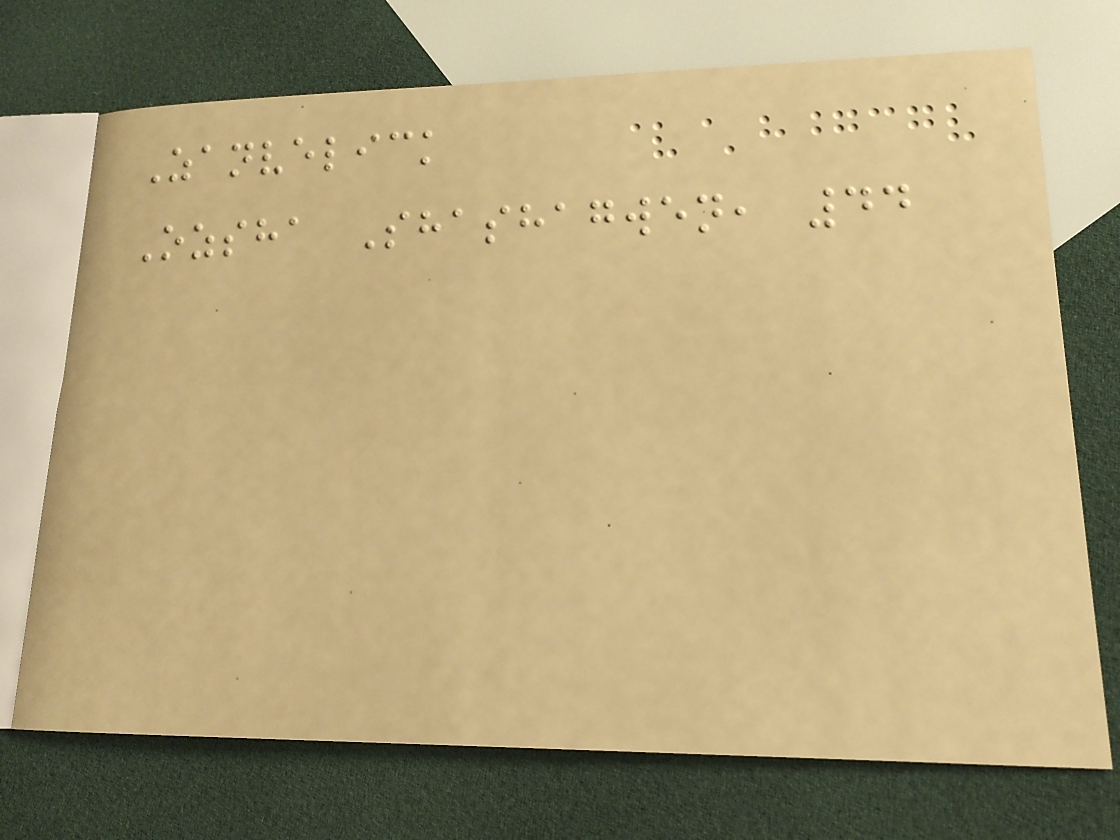Zanvelick
Ozsha Shashagwen, 44
